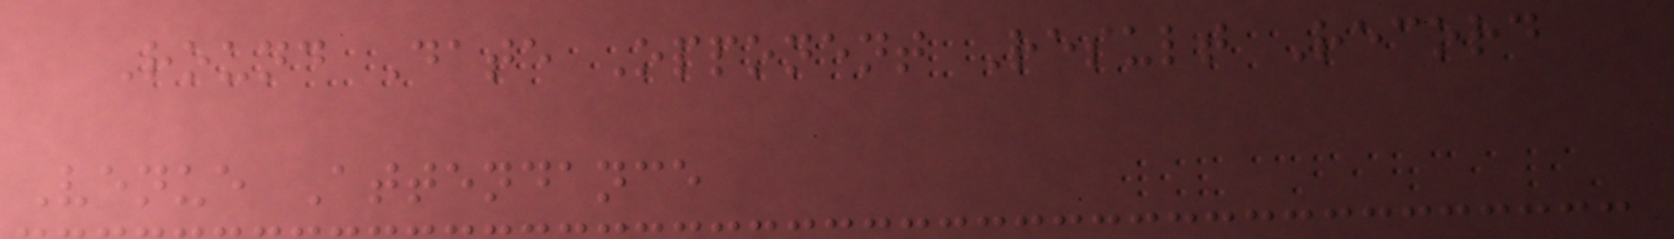Round Date Opponent Result Record
Venue Attendance
